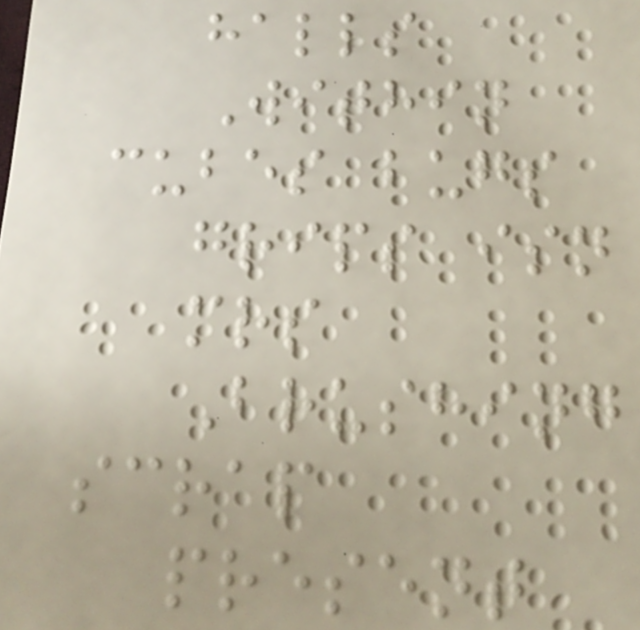halls
Within
cubes bugs
grips isn
mrs
Brushing
scrap
present
